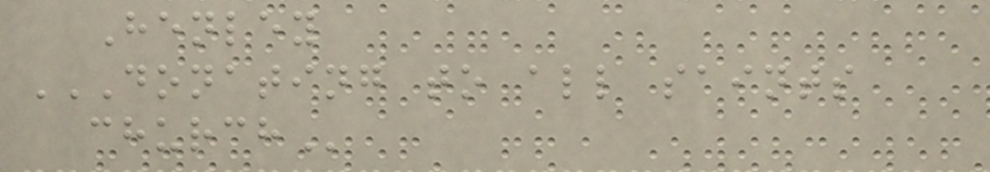Henley
DONATING TO ALL SAINTS
CHURCH
